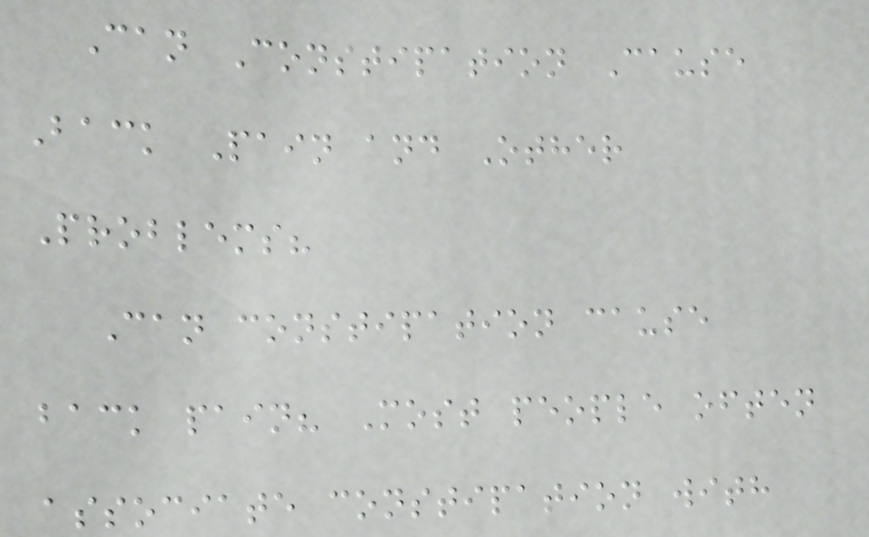Can Constipation Cause
Back Pain and Other
Problems?
Can constipation cause
back pain? Most people often
associate constipation with
